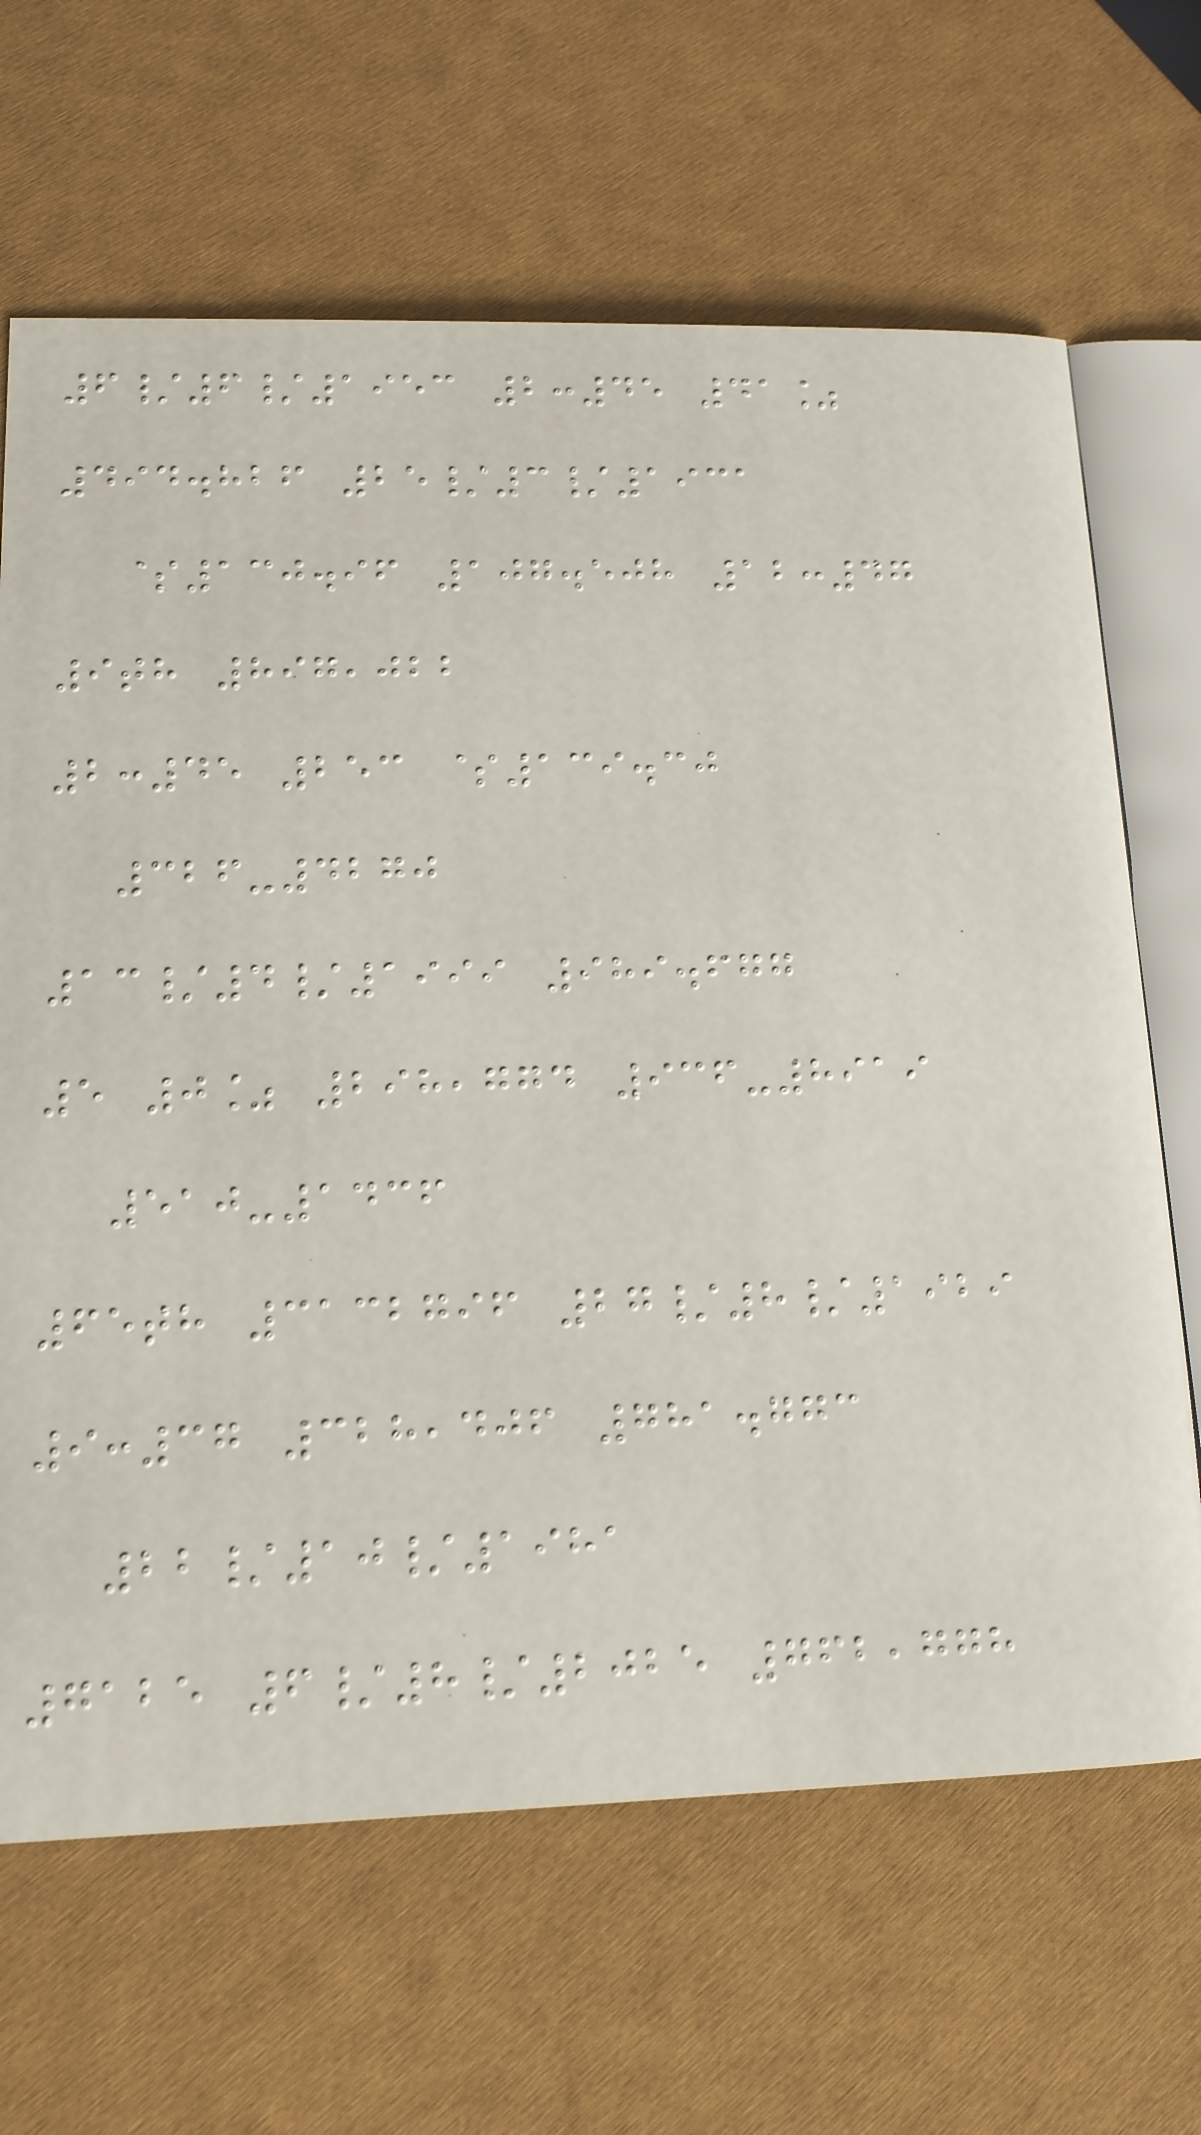6/6/1953 2:45 41%
494.826 25/3/1931
$130.96 107.508 12:47
9th 897,022
2:45 253 $139.30
326-4270
13/4/1999 989.677
5 0% 298,774 936-8919
510-1436
65th 3132796 27/8/1929
9:37 328,406 781.773
22/10/1981
7125 6/8/2025 762,778
